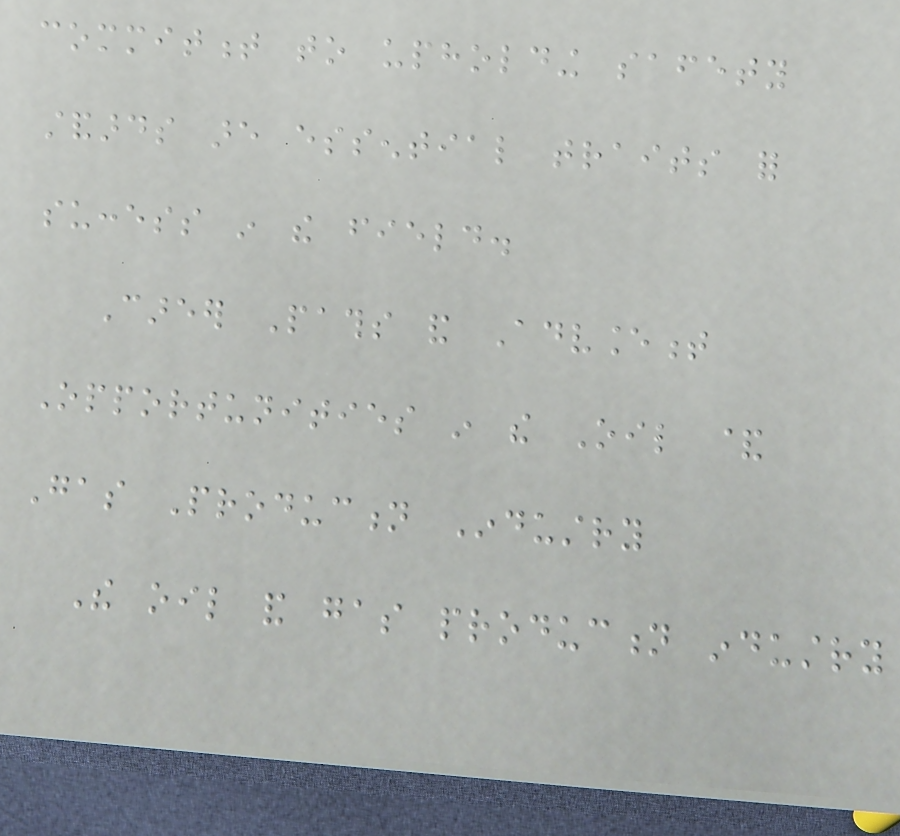commitment to upholding safety
standards are essential traits for
success in the field.
Career Paths and Advancement
Opportunities in the Oil &
Gas Production Industry
The oil and gas production industry
